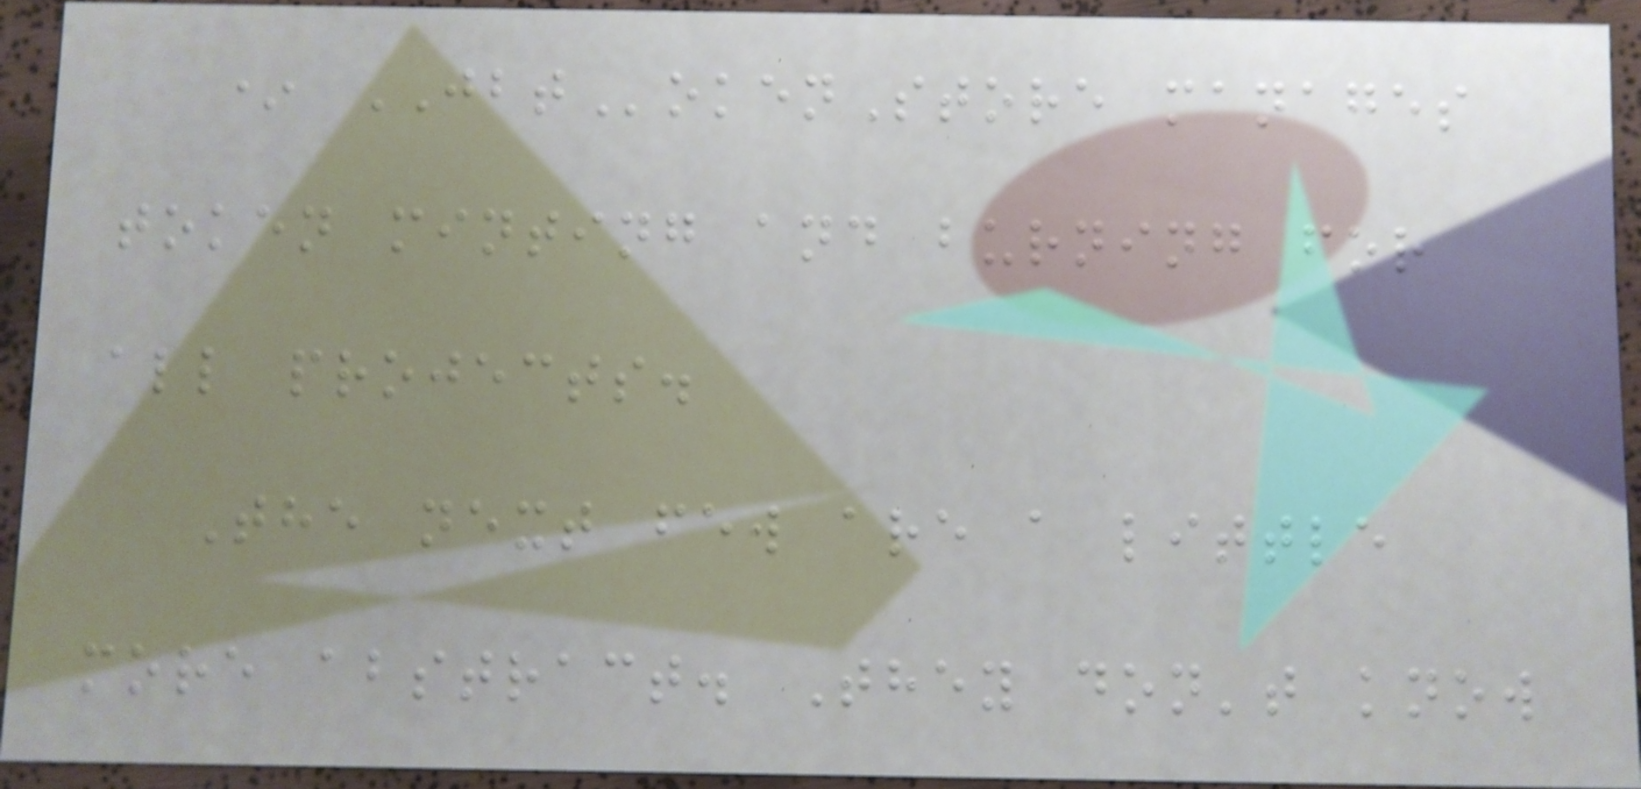* JBTokenStore manages
token minting and burning for
all projects.
The next few are a little
more abstract. They don't know
